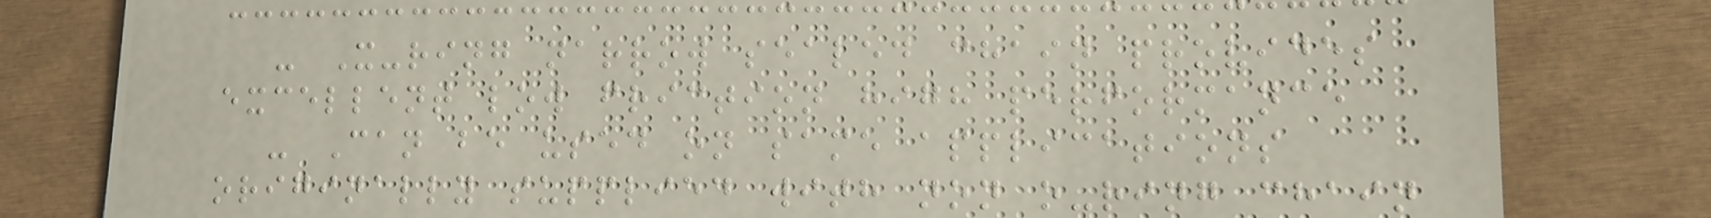- X-ring narrow sealed chain provides
excellent low friction high performance
- Can be used on same applications
originally supplied with non o-ring chain
